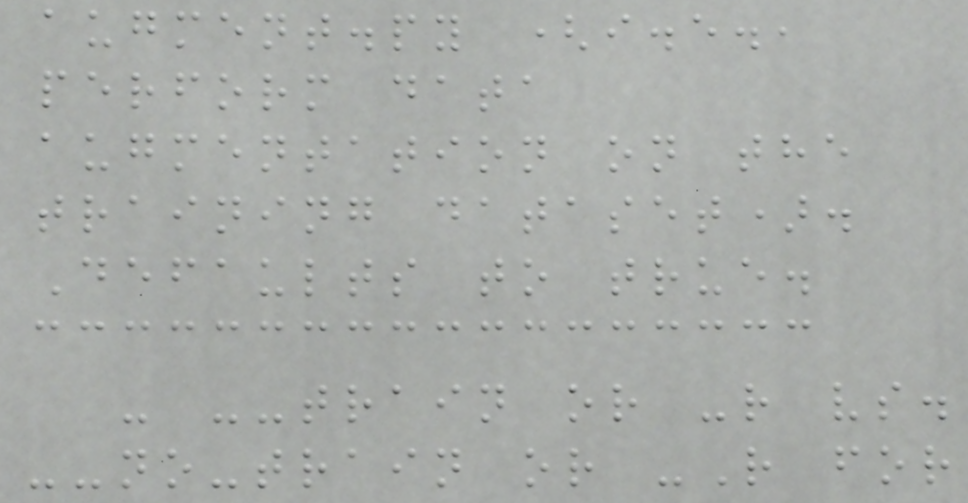augment.py (i.e.,
perform data
augmentation on the
training dataset).
Defaults to true.
- --train or -r vs.
--no-train or -R for
